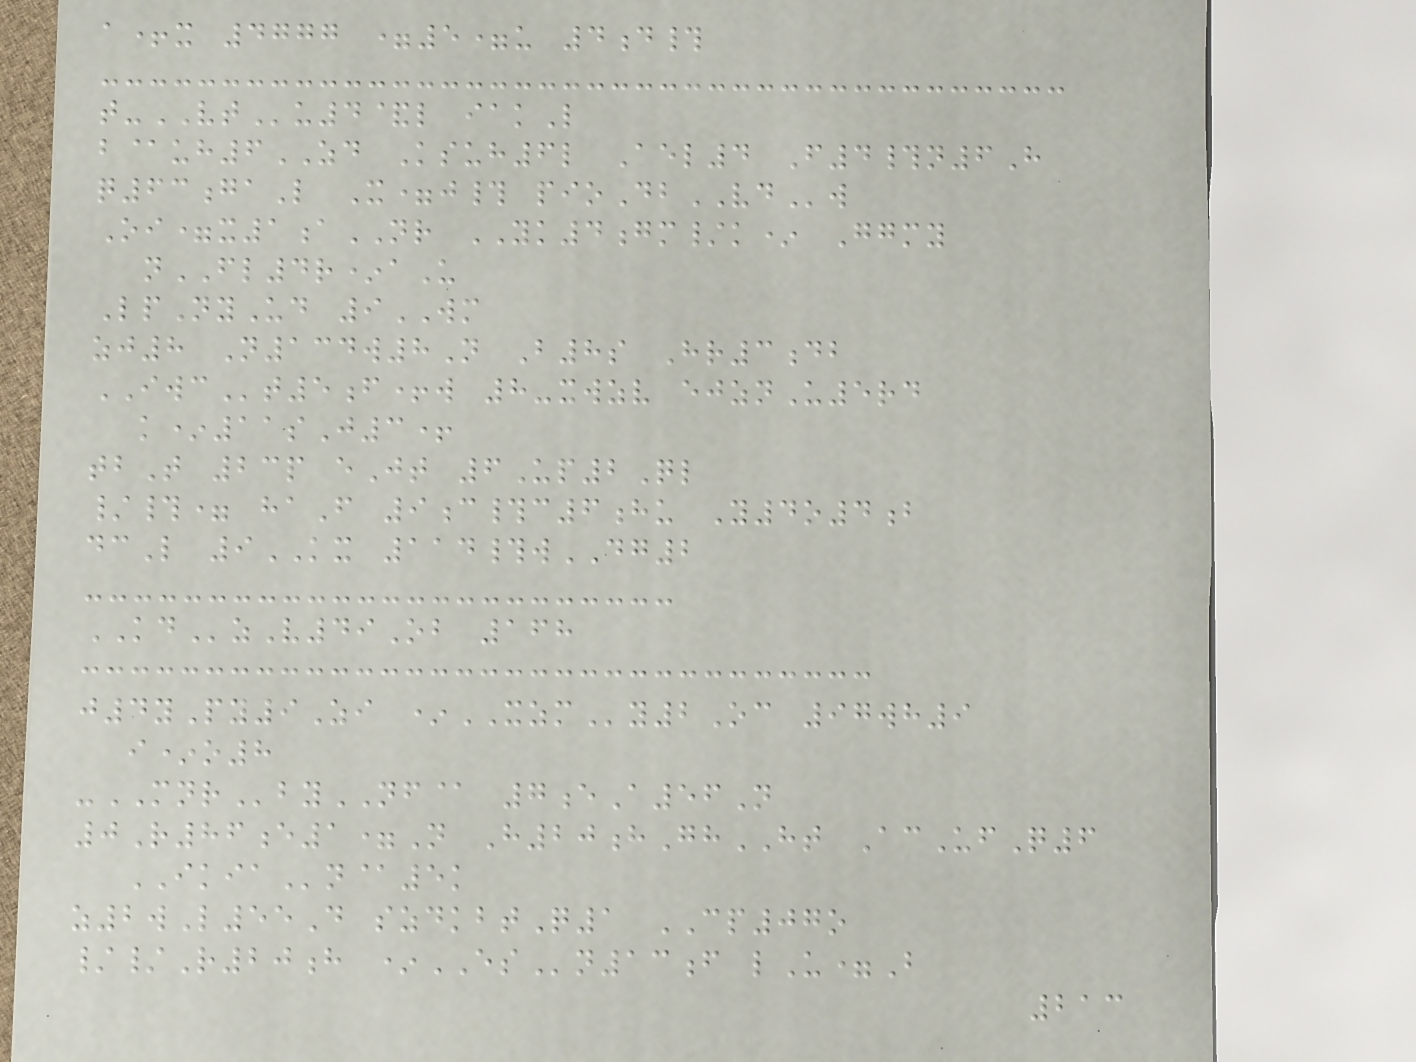a+x 4777 =5=u 4d#
t-VTu4&l iakL
b@uh6ZD Ksuh6l Ael4 F4#n6H
q63gaL X=j# pioDbVDw
Oi=x1aNR YK4gm/k* Ggmy
nFL4r*aU
LpNyUd 9WM
zj8 N134w8N B8s Hr3db
IWCt5f+w 8-xwzv ejznU5rd
k*11sJ3+
tbT 23p eJt 6Up2Ql
/#= haF 9c#c6hu Y4o4b
dcL 9KX 114#wDG2
KDzV49Ob 168
j4yPy9Zi *XZMy2Oc 97wh9
i*o8
-MNRbyNF@ 7eA56N
0R86e1=N H20hGhHT AcUfQ6
IKIAn@5k
z2wL55D szdkbtQ1 CP07o
//R20h *ESn13f lU=B
213
